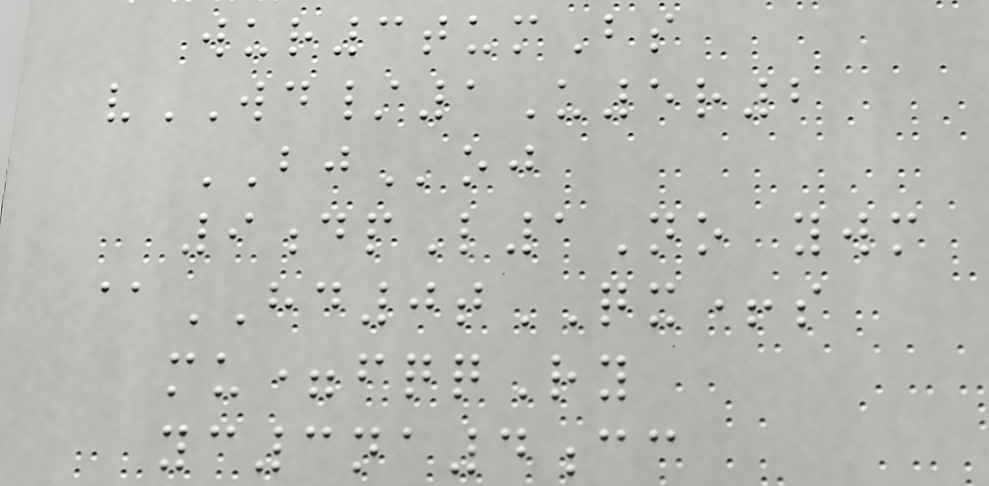wur3tumBs
vWD/1U5r2
BJoj
9dpL1No ywm
@HD0tQX+s
mu=fqqRy
yc3na4cc
